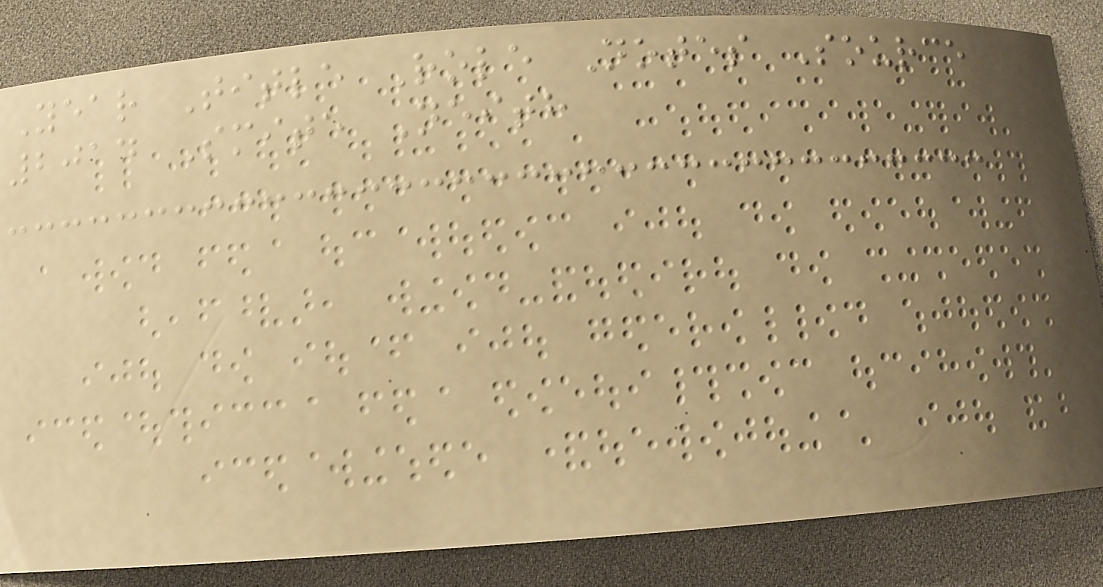Year Title Role Notes Source
2014 Smite Neith
